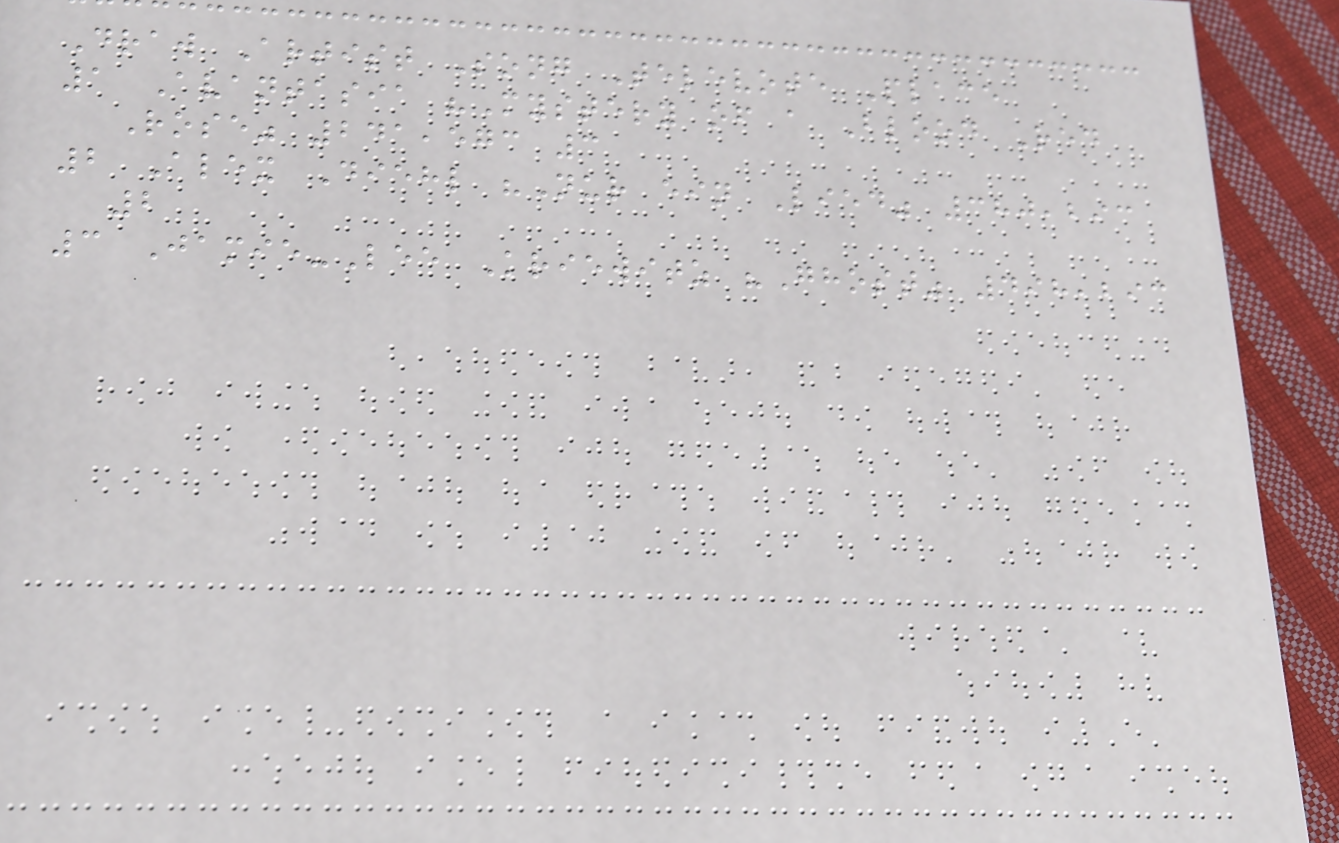Draw Artist Song Televote Place
1 Avantasia "Mystery of a Blood Red
Rose" 241,573 3
2 Alex Diehl "Nur ein Lied" 380,293
2
3 Jamie-Lee Kriewitz "Ghost" 498,293
